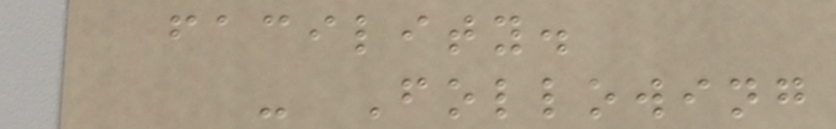facility.
- Following
